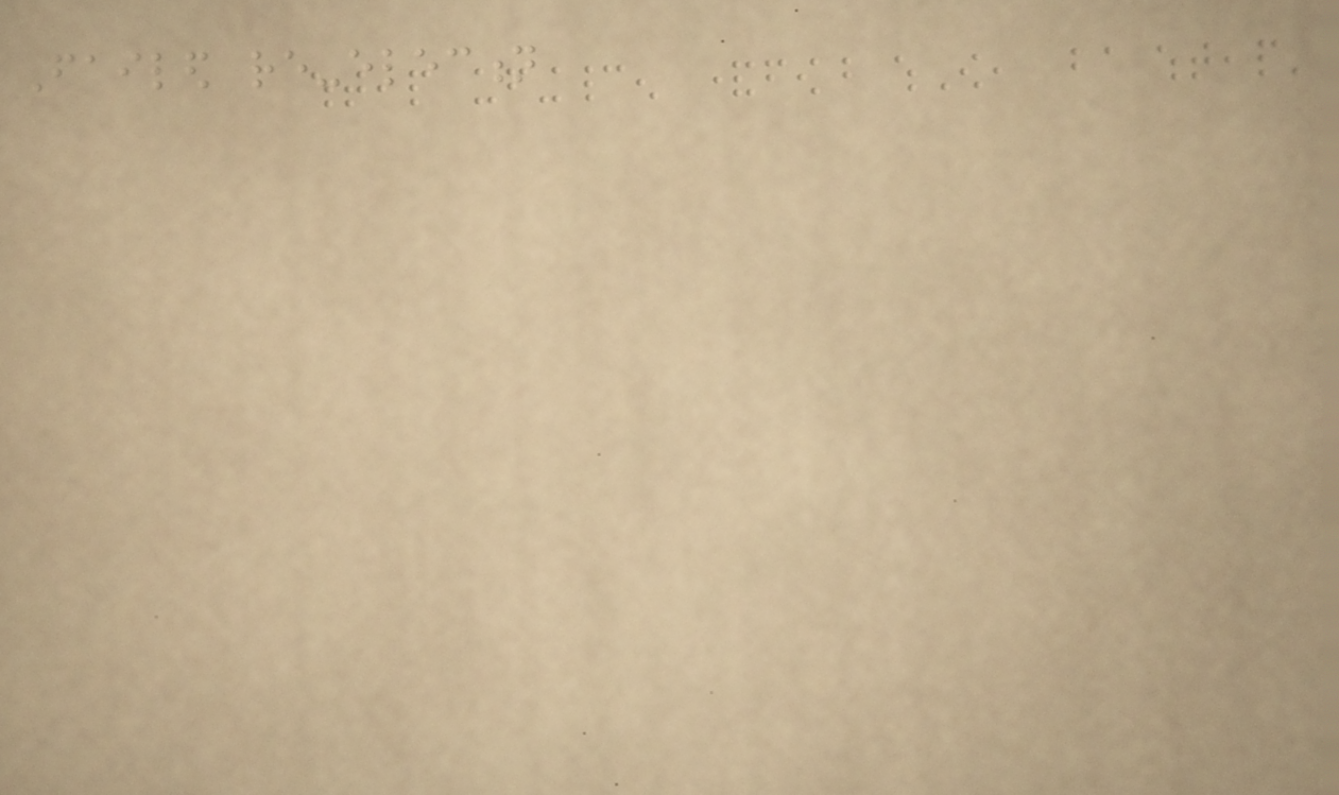Failed re-election
